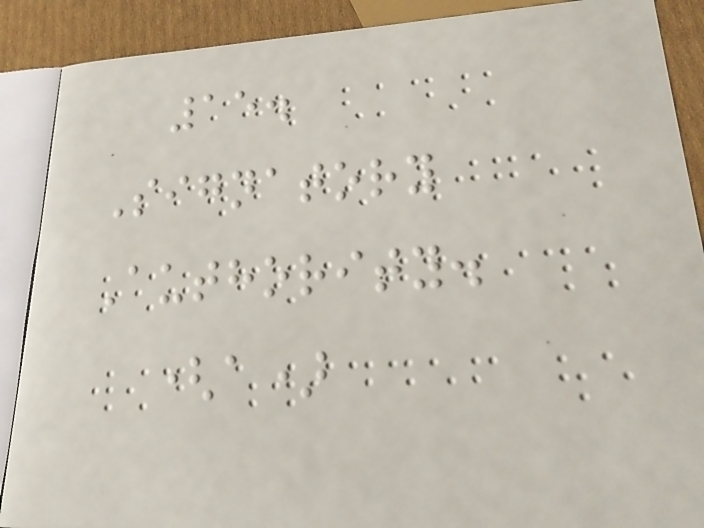15.
Signatory
Authority.
(a)
